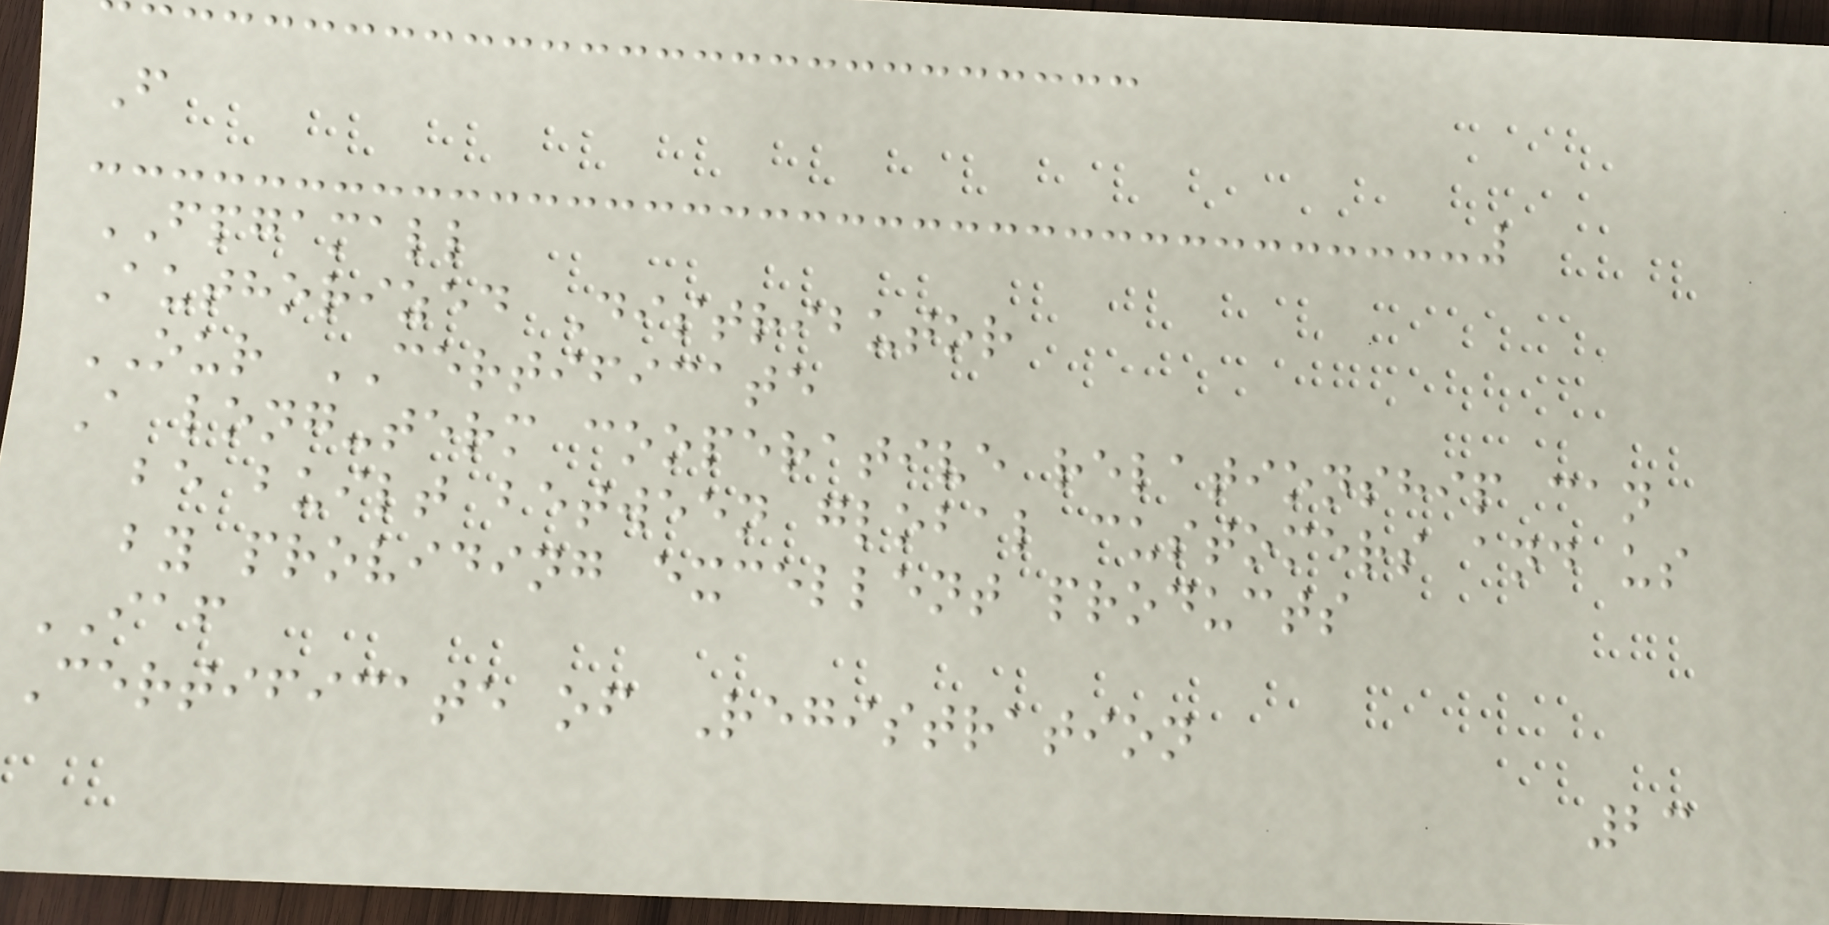F
FPGAMALL
Authorized Distributor
OUR CERTIFICATE
A long-term cooperative relationship can
be built between global customers and us
by providing excellent products
IAF
Certificate of Registration
23
